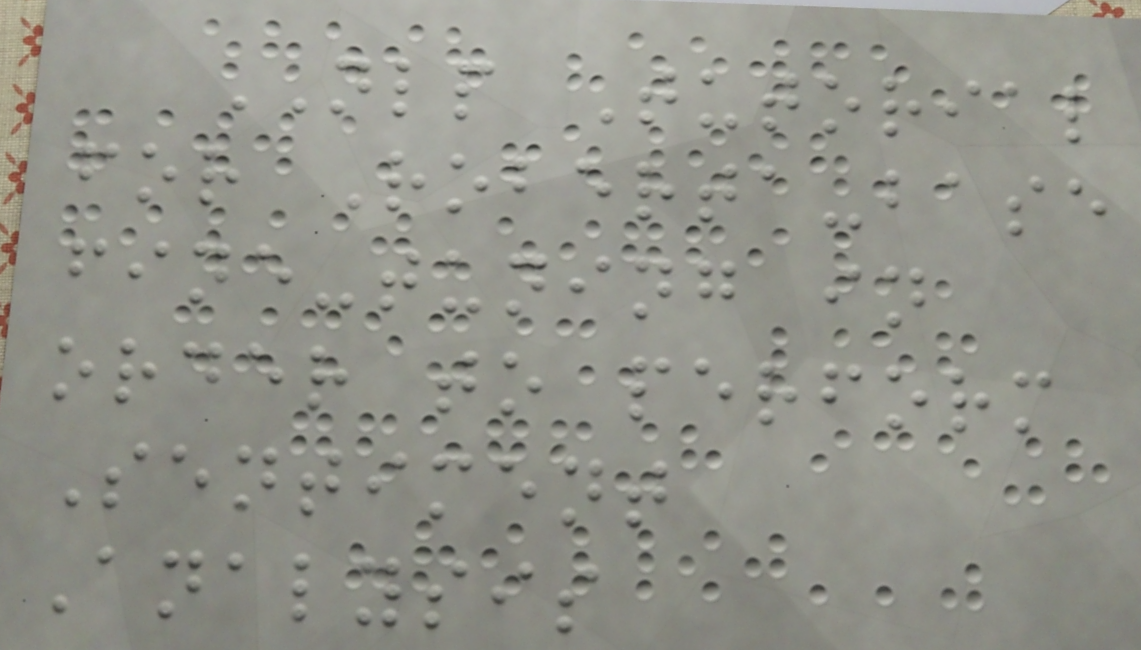NLP Tutorial
for Roberta-base
fine-tuning in
order to perform
Sentiment
Analysis
